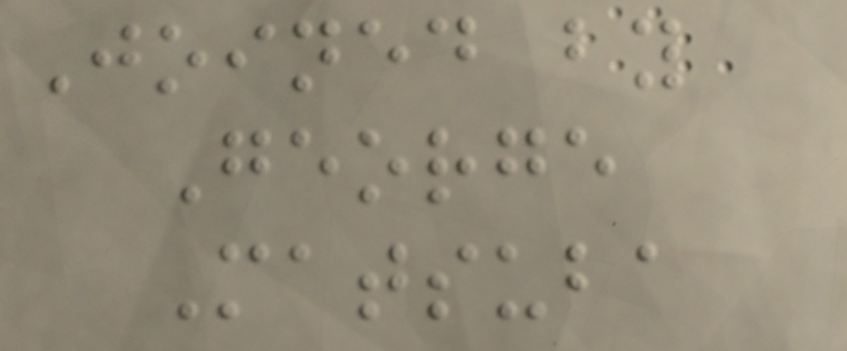Joined by
George
Matsuba
